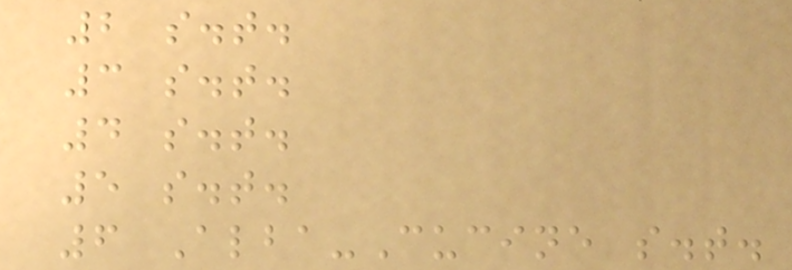2 s.t.
3 s.t.
4 s.t.
5 s.t.
6 Alba-Cucine s.t.
